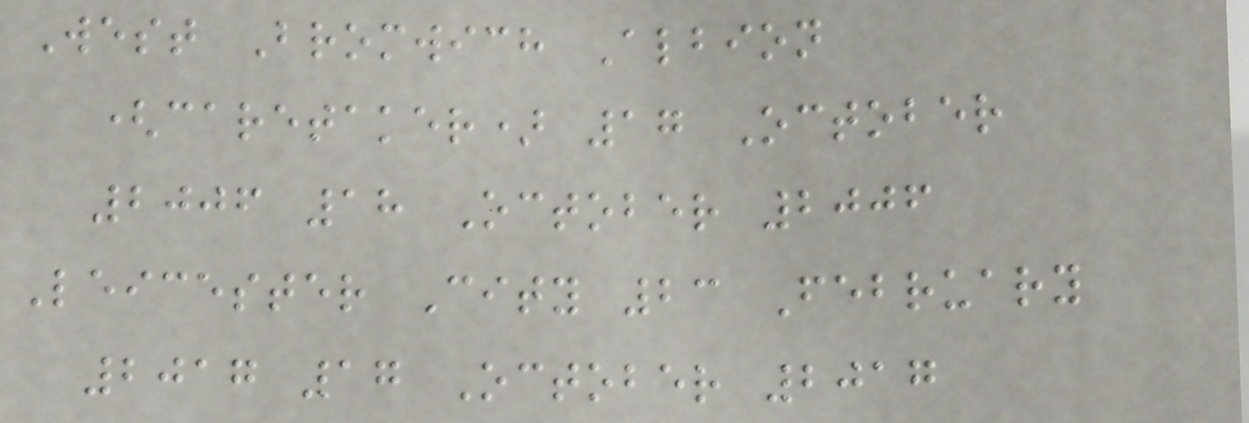West Bromwich Albion
(caretaker) 17 October
2006 18 October 2006
Leicester City 23 February
2017 17 October 2017
